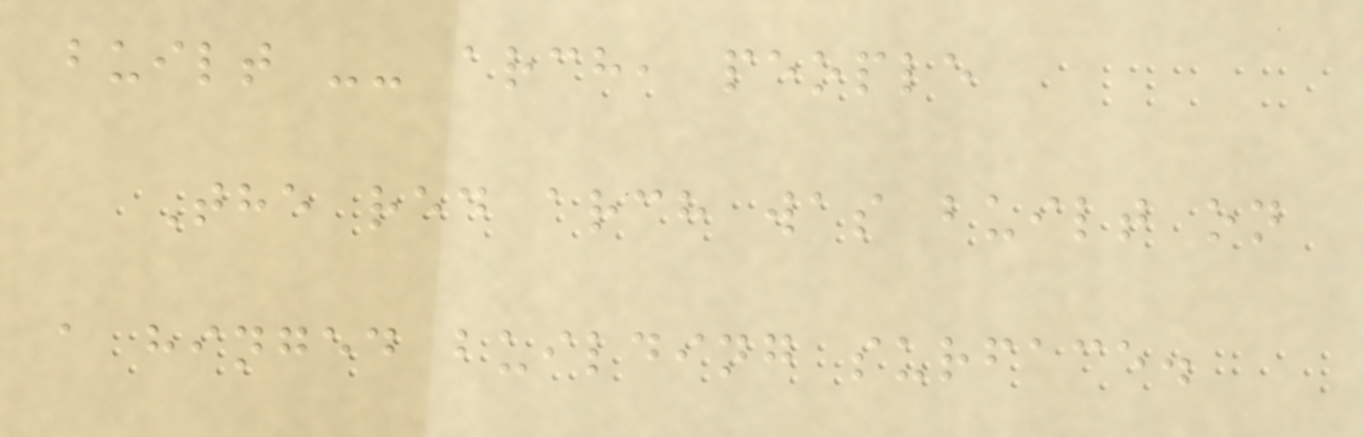built -- arch, people
The red arch was built on
a hinged building surface.
